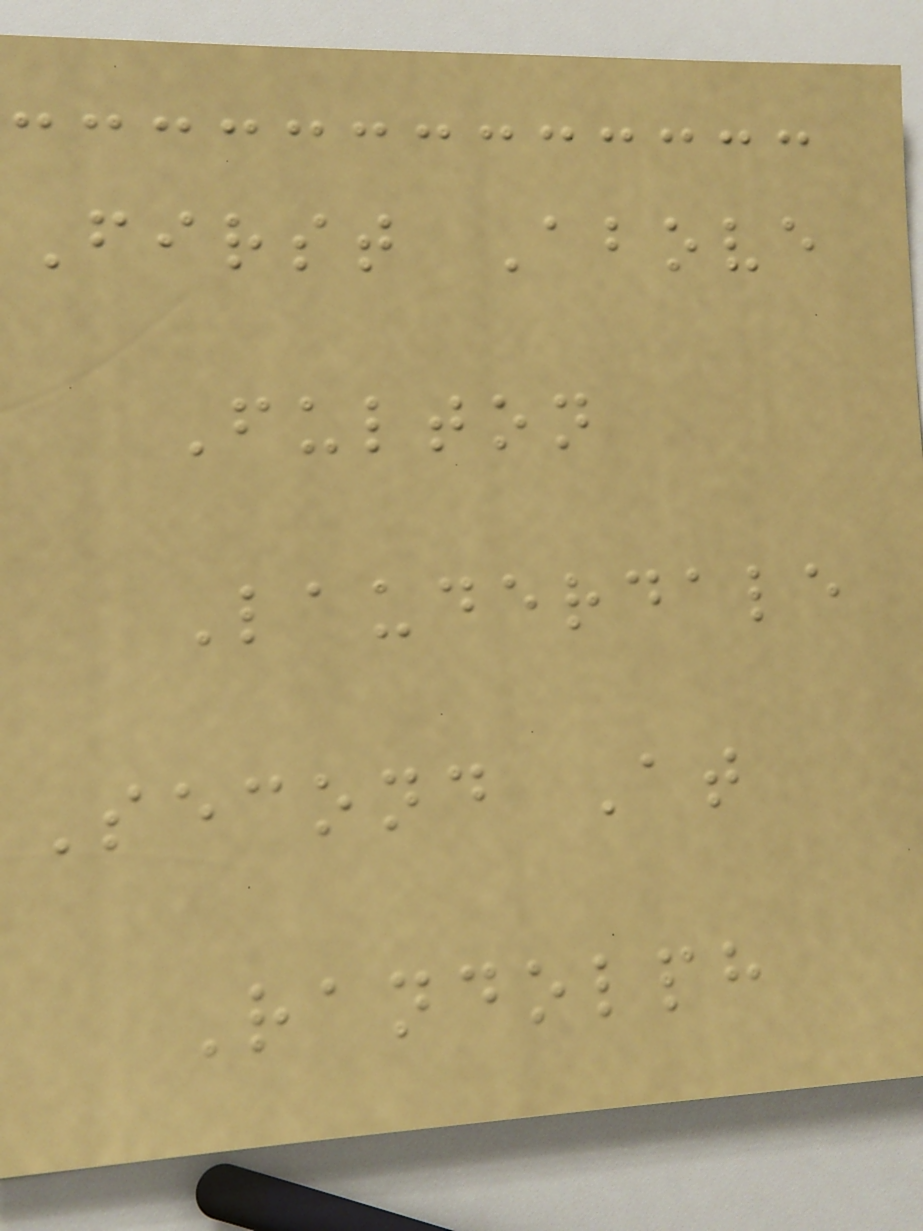First Above
Fulton
Lauderdale
Second At
Randolph
